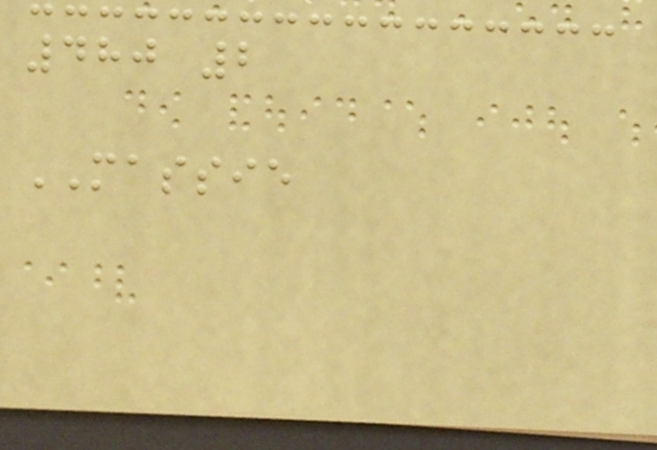480 2
MASSIE
